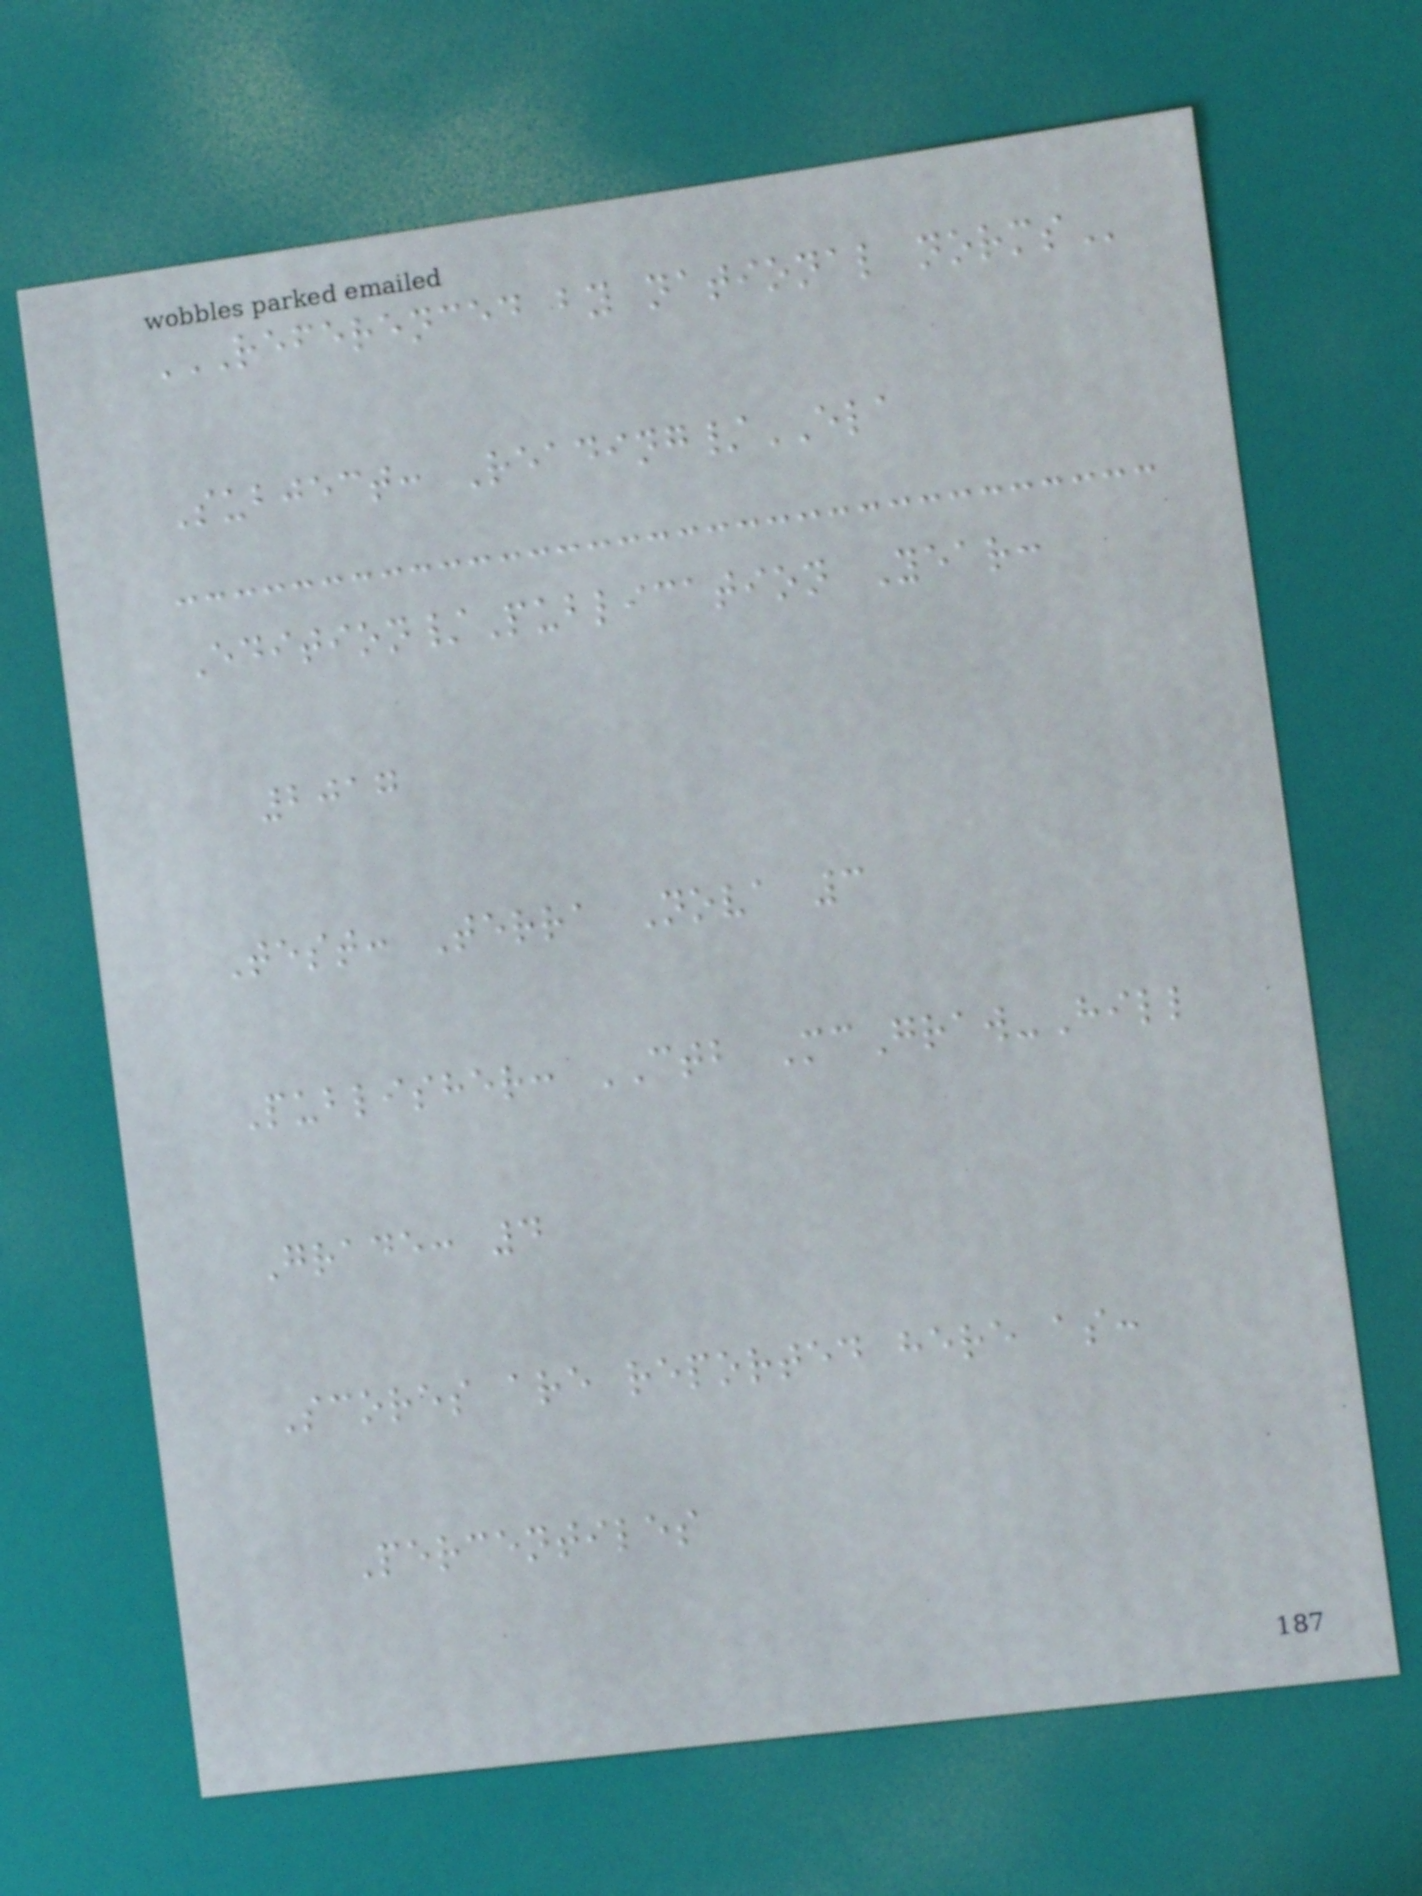REFERENCED BY NATIONAL NORMS
Subject: Reading/ELA
Edition/Publication Year:
2017
Test: Terra Nova 3
Publisher: CTB McGraw-Hill
Grade: 4
Scores are reported here as:
Percentiles
